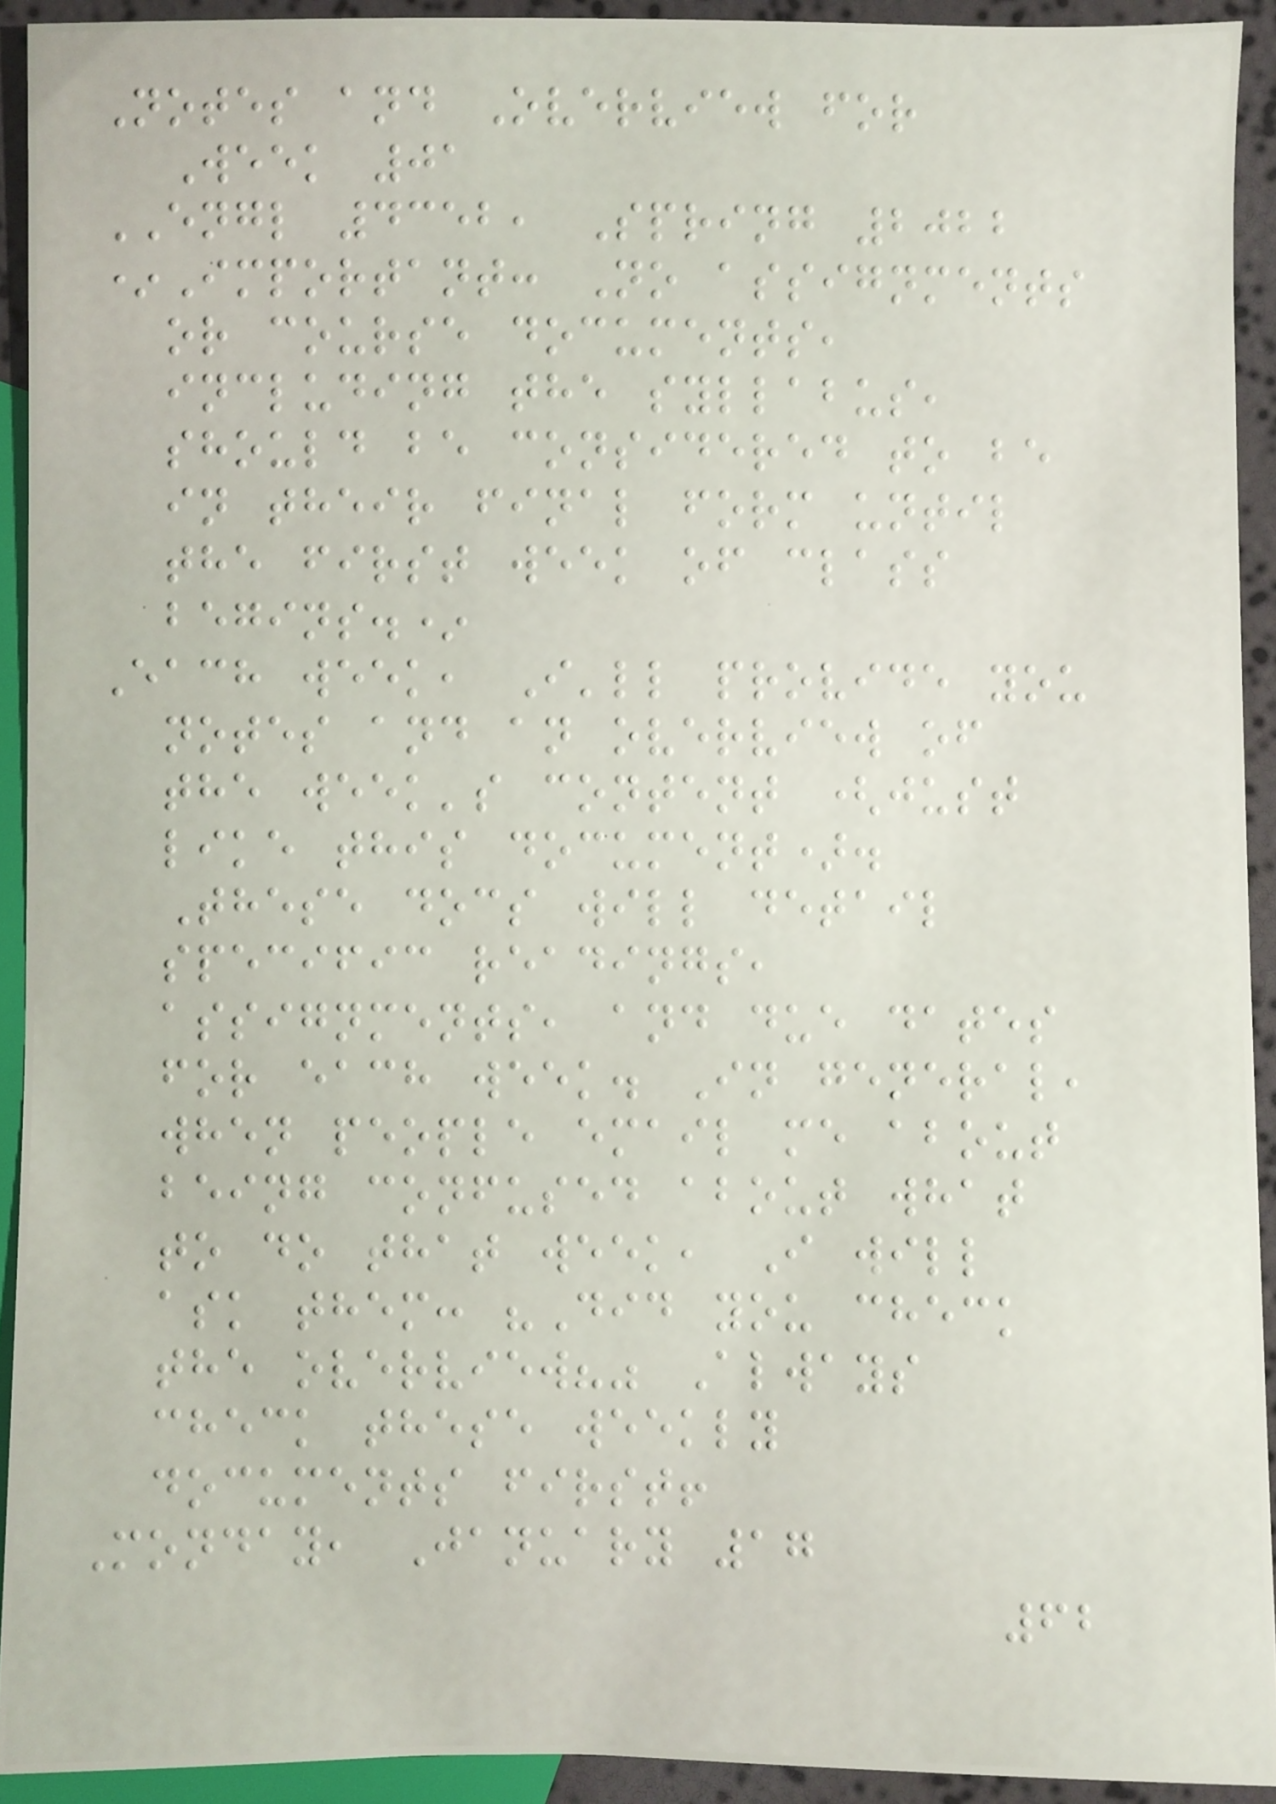Notes and Overview for
Week 01
ENGL 4352, Spring 2022
*Important: No assignments
or course documents,
including the syllabus,
should be considered to be
in their final form until
the first week of class
begins.*
Each week, I'll provide you
notes and an overview of
the week's content (just
like this document).
These docs will detail
specific readings,
assignments, and due dates
for each week. In general,
when people email me about
being confused about what
to do that week, I will
ask them: "Did you check
the overview?" Always
check these weekly
documents first!
Monday, January 17
62
